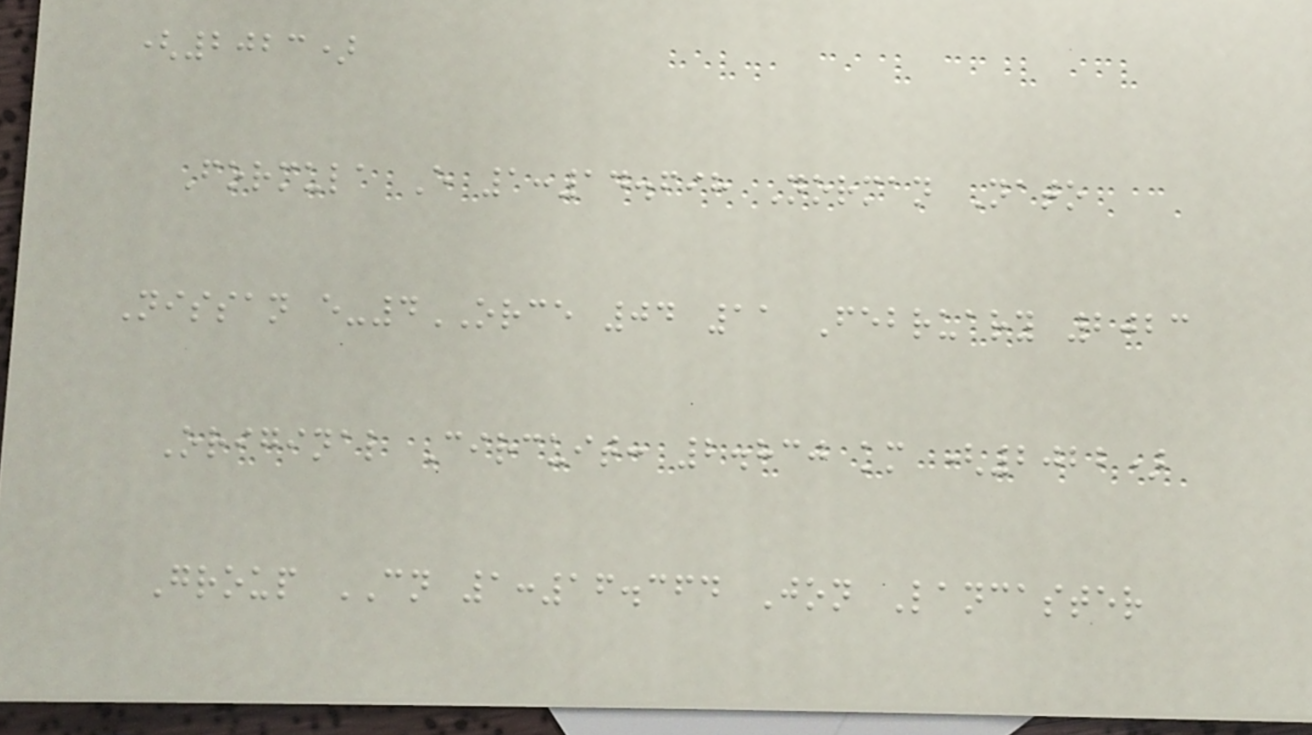(2023)
Formula E 1:14.698 Norman Nato
Nissan e-4ORCE 04 11 February 2023
Original Circuit: 2.830 km (2022)
Group CN 1:16.364 Jon Lancaster
